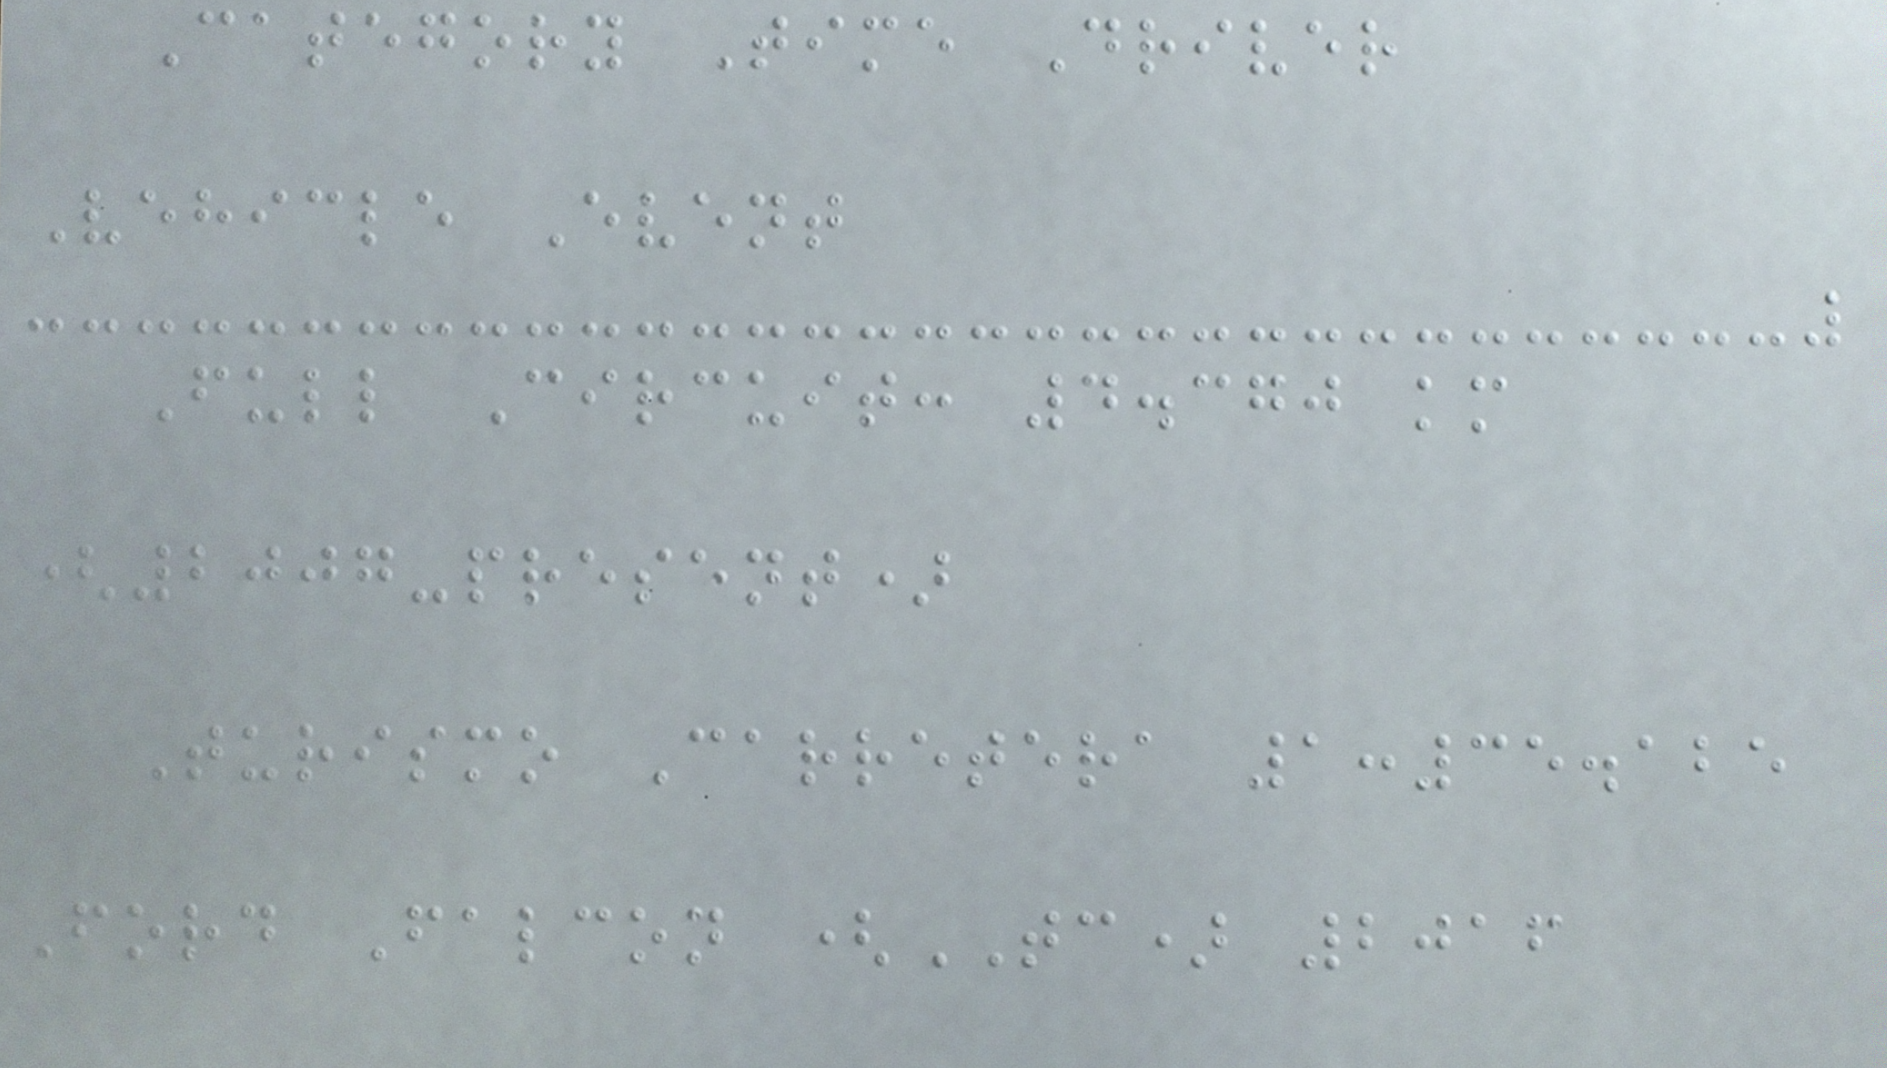Category Time Driver
Vehicle Event
Full Circuit: 4.370 km
(2007-present)
Turismo Carretera 1:35.125
Ford Falcon (TC) 2016
